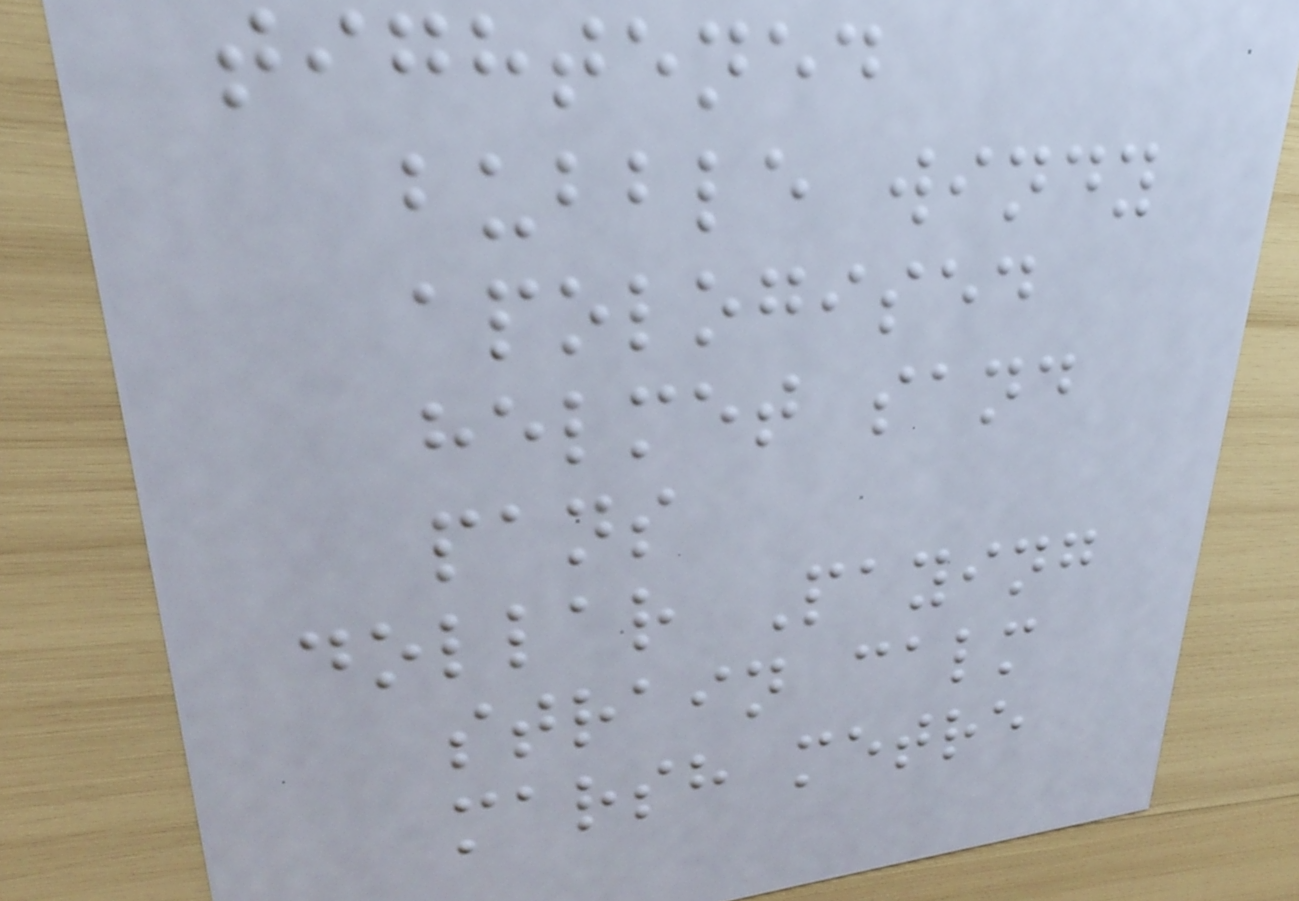tightened
bubble windy
apologised
helmet sand
pans
dollar Paying
strain calm
marsh metre
